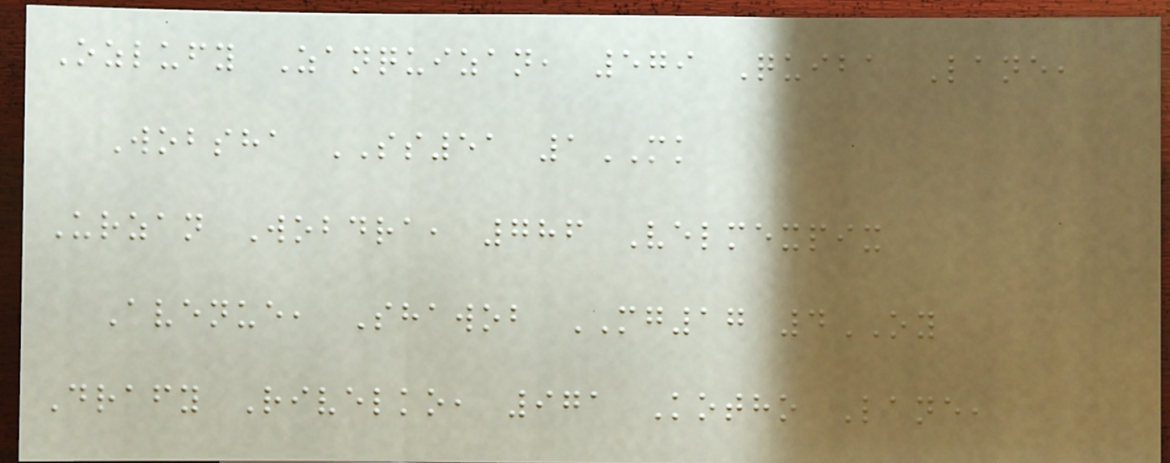Ozlufy Zanquizan, 579 Quiba Lane,
Wobsha SS51 1MK
Urzan Wobdra, 786 Velmexpix
Avenue, Shawob MG17 4OY
Drafy Rivelko, 971 Kotho Lane,
